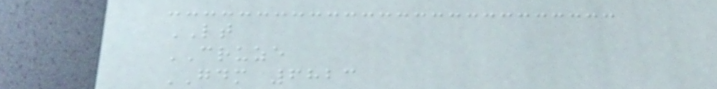LT
CRUZE
GDM 6823
